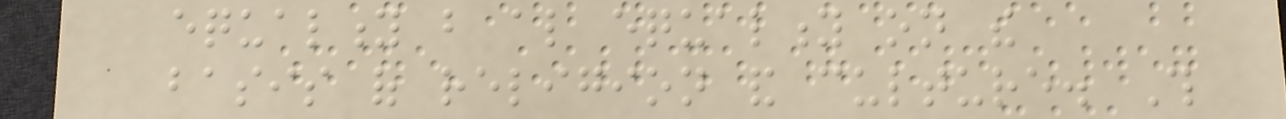equality but also equality on the
basis of religion and culture. This
